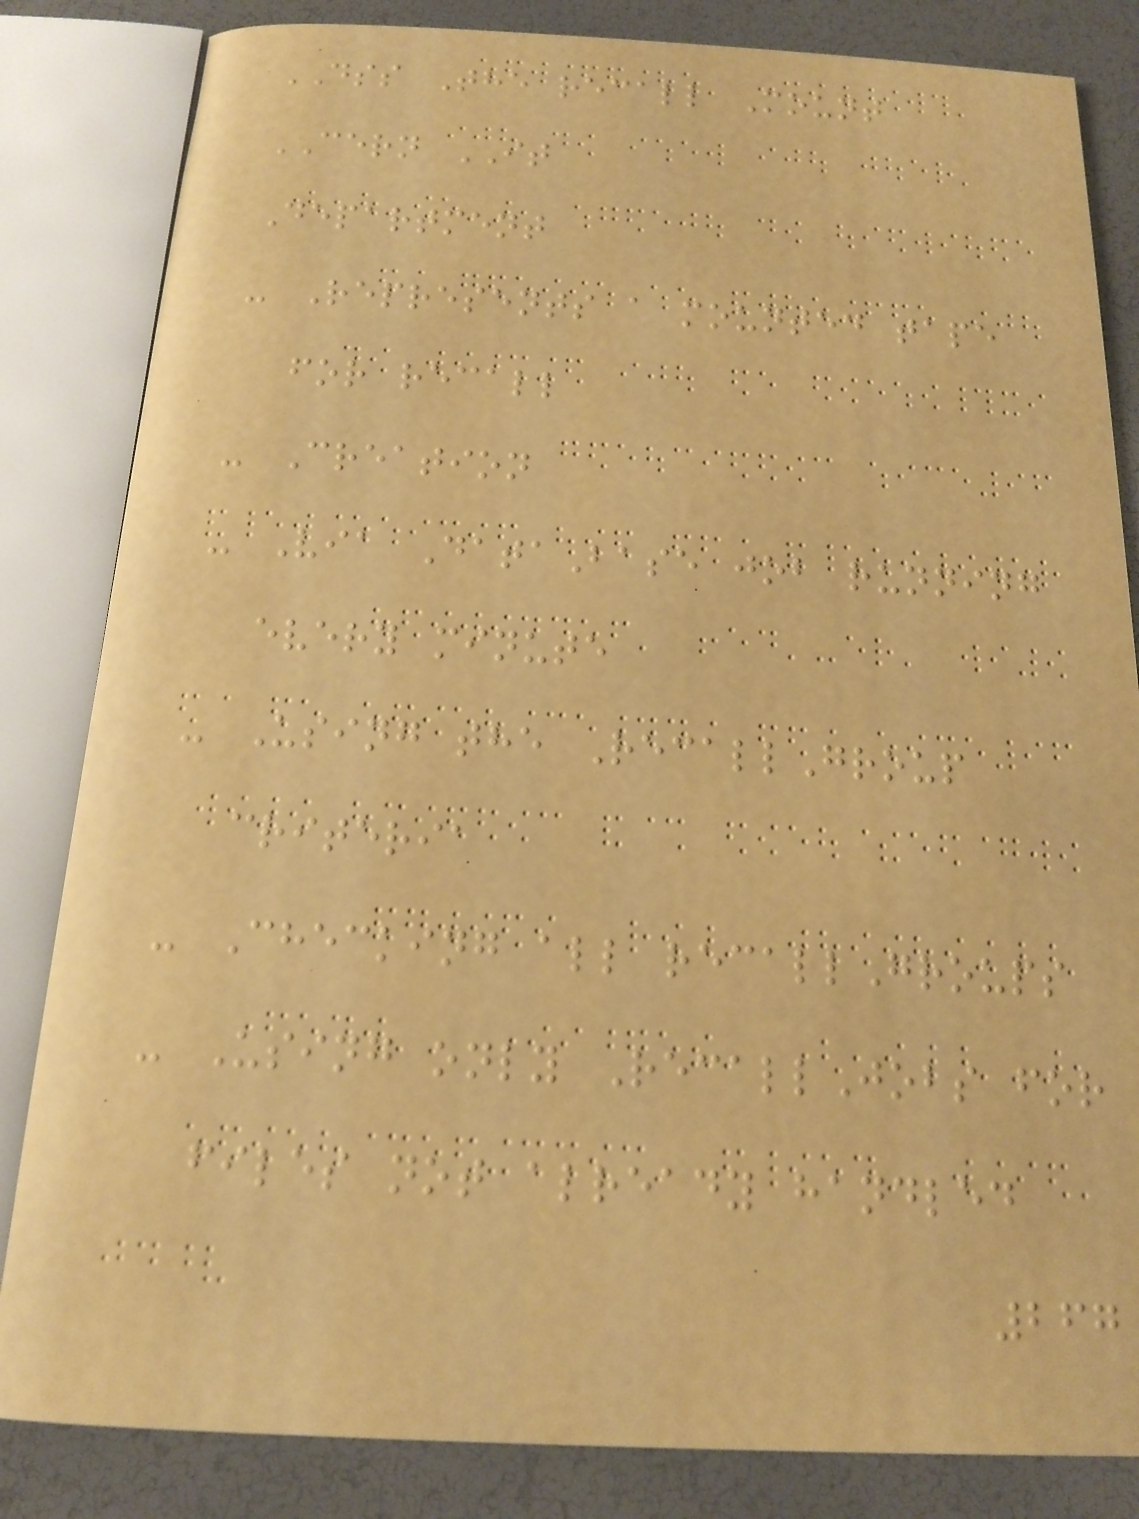DSS The recall Mount
CERN IT
Department
- Represents a mounted tape
for recall
- Creation
- Via DataBase job running
every minute
- Using the RecallGroup
criteria
- Checking all recallGroups
- Using only RecallJobs for
files not already handled
267
